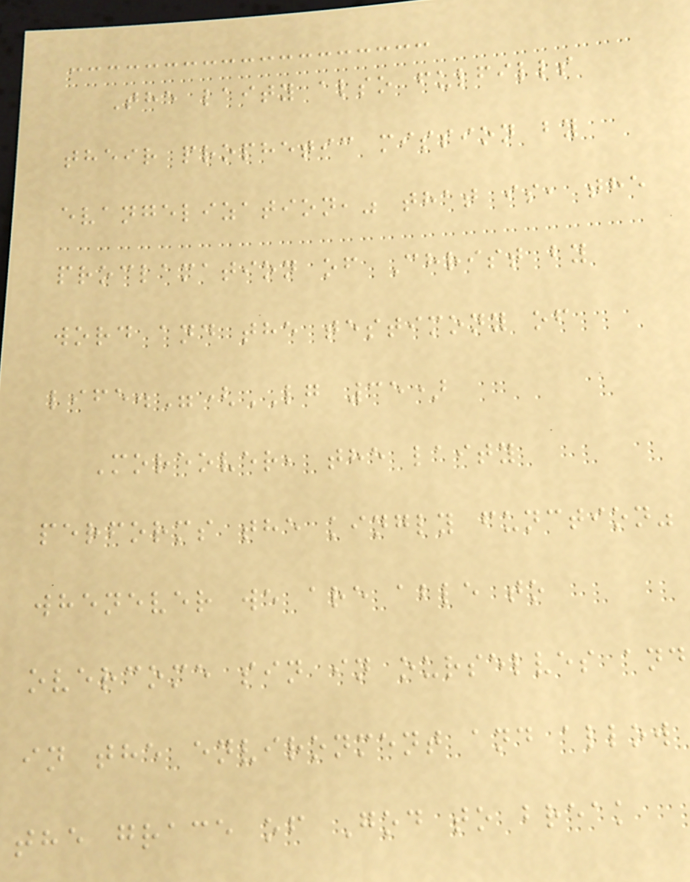The laity also fulfills
their prophetic mission by
evangelization," that is, the
proclamation of Christ by
word and the testimony of
life."(LG 35)
Moreover, the laity
performs the kingly function"
whenever we are able to
overcome sin in ourselves and
in the environment and allow
the grace of God to break
